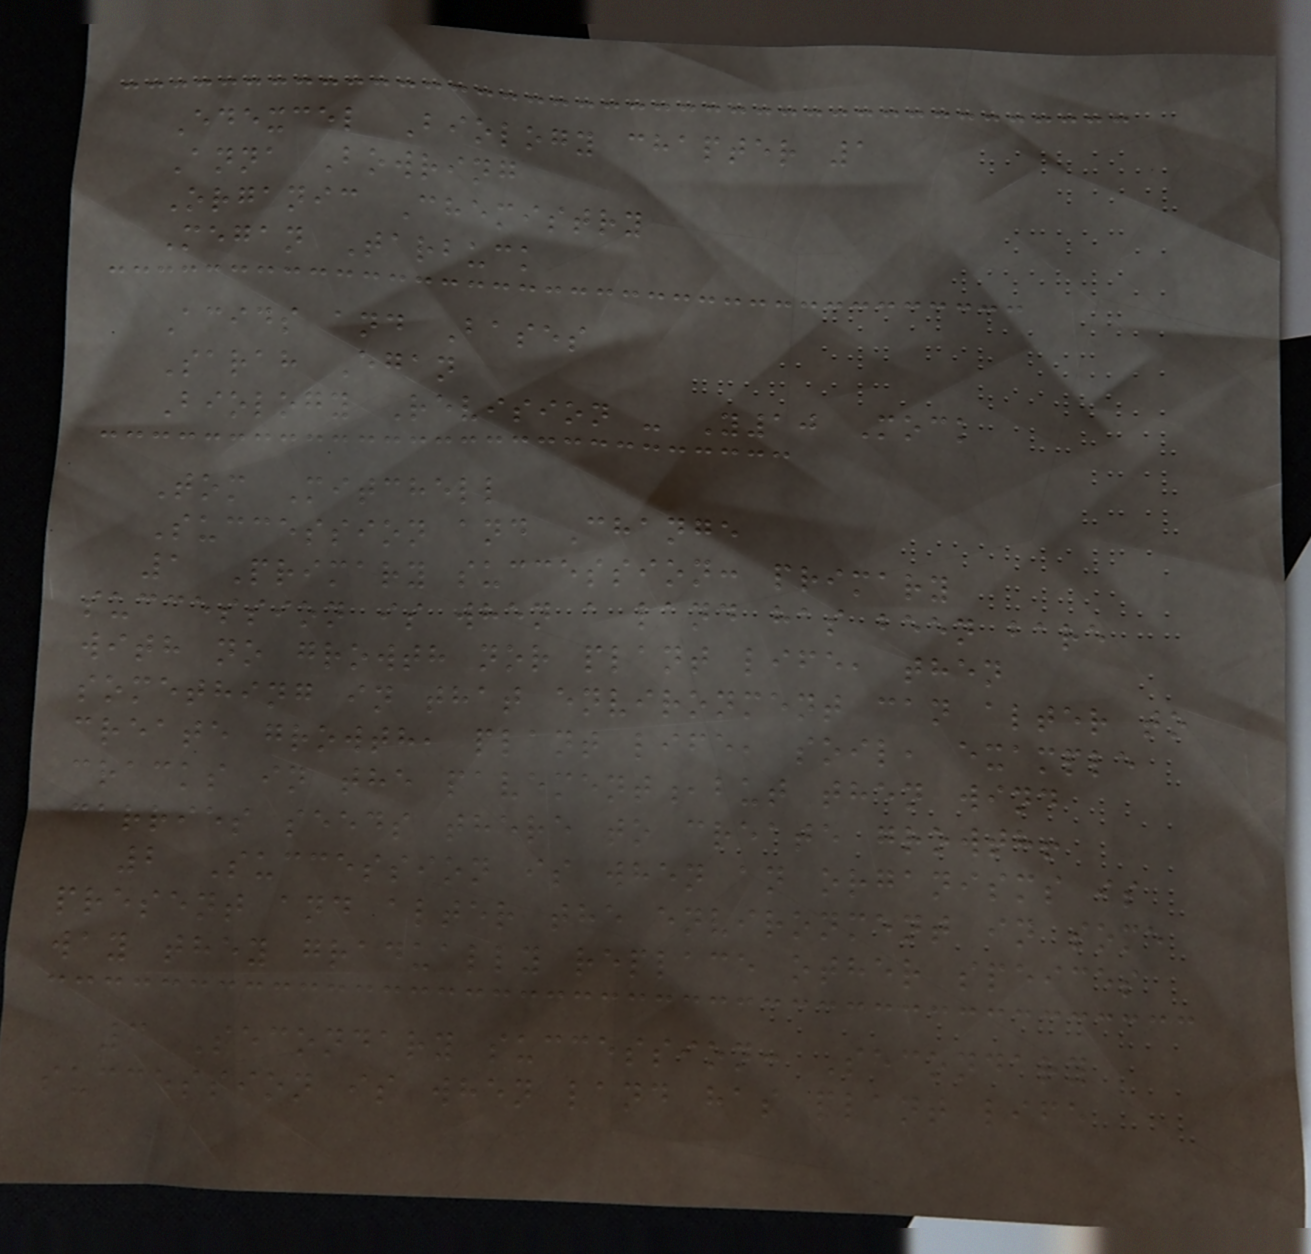Edexcel Biology chapter 1
Anna Bowring
Organic Chemistry
Megan Tarbuck
Acids and Bases
Sarah Egan
Biology Revision - Y10 Mock
Tom Mitchell
Succession and Change
1 Primary succession: primary
succession is when a land has been bare
with no growth nor plant life, then
something in that environment can alter to
create growth, plant life, soil, example
cracks in the pavement,but then wind
carries seeds there to create growth!
2 Succession is when an organisms is
present and alter the environment in some
way they gradually replace other speices
3 Secondary succession: Secondary
succession is when land has plant life
